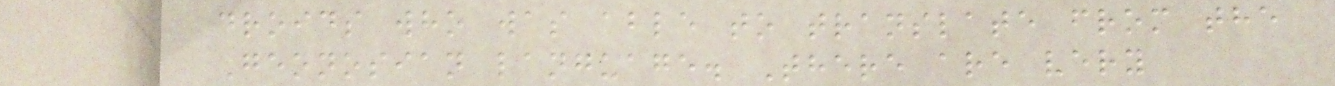droids who was able to translate from the
Geonosian language. There are very
